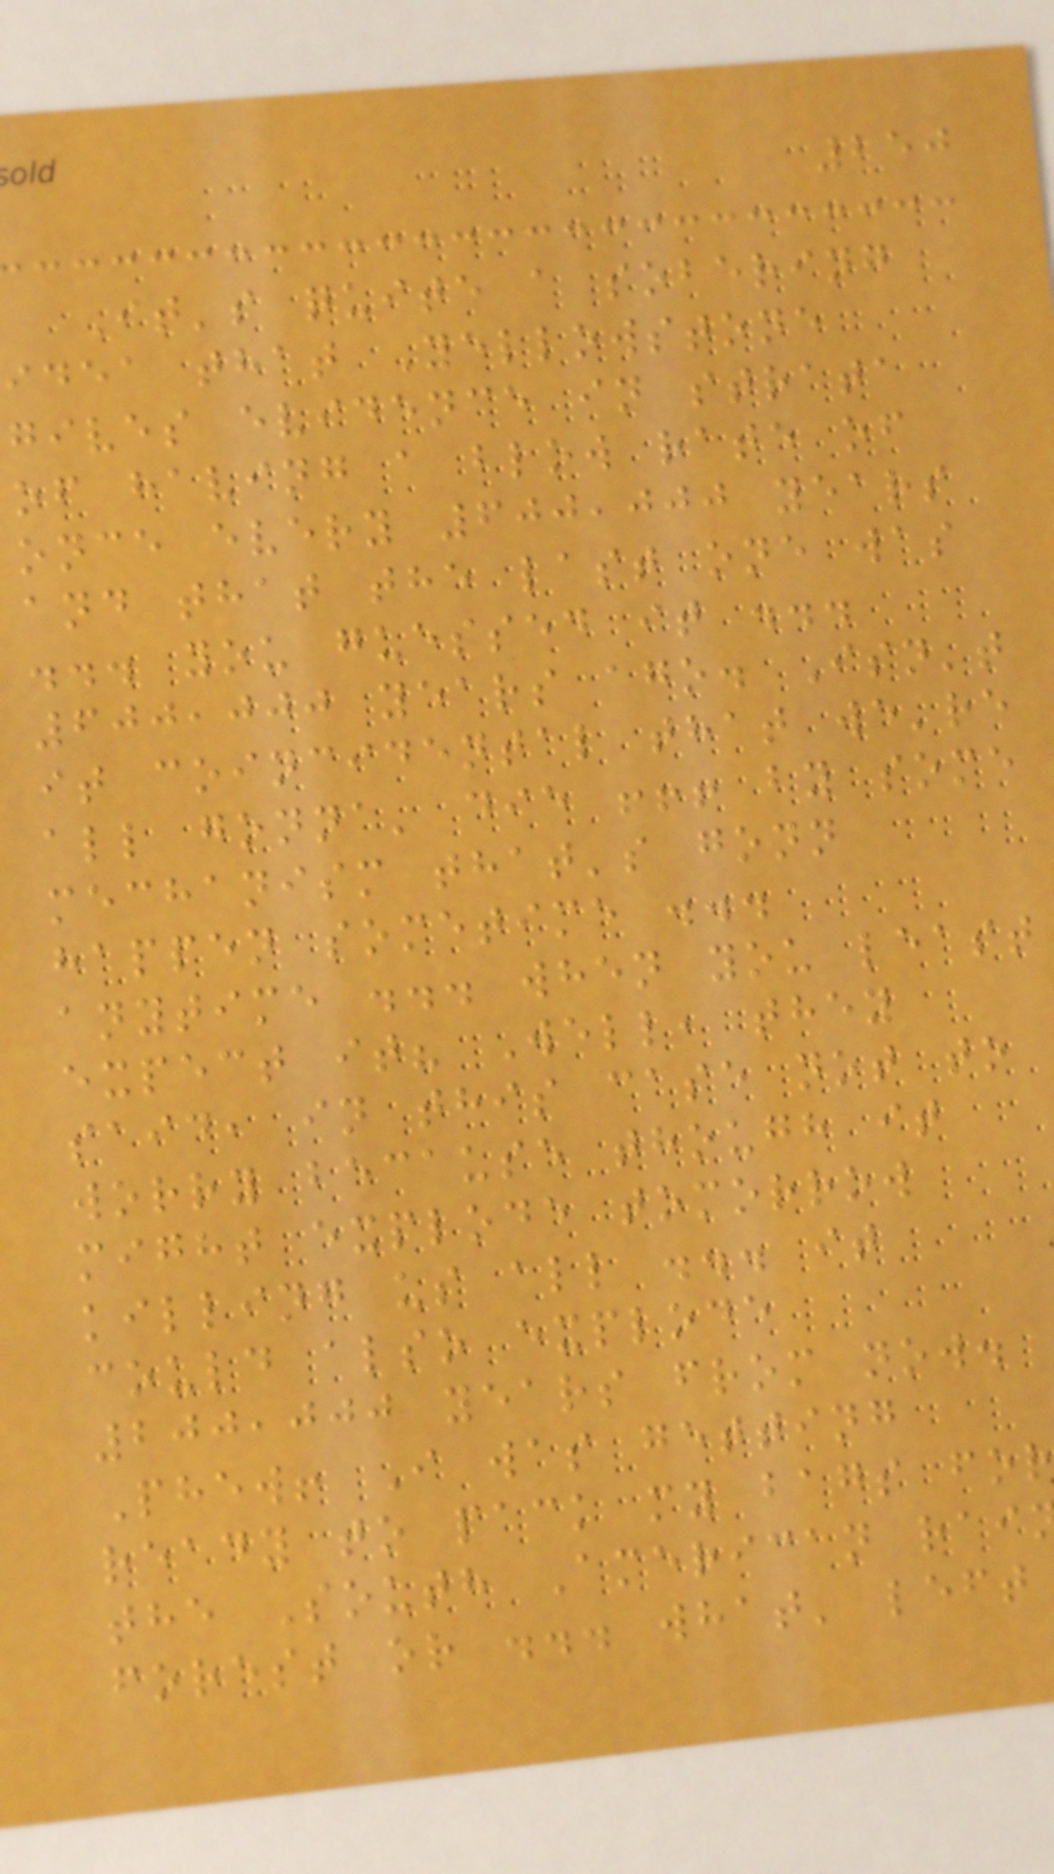250
It's quite a sobering
idea that Yellowstone
gives evidence in strata
of having a blow rate of
once every 600,000 years
and that the last one was
... you guessed it ...
600,000 years ago. Isn't
it coincidental that we're
all gonna' die !!! by some
mechanism that's gonn
happen sometime ...
anytime ... when you least
expect it? Well, they
said, in this case not to
worry because though it
might explode tomorrow
killing us all ... it
could also explode
200,000 years from now.
Phew! I was getting
ready to pack my bags for
the South American rai
forest or ... what' left
